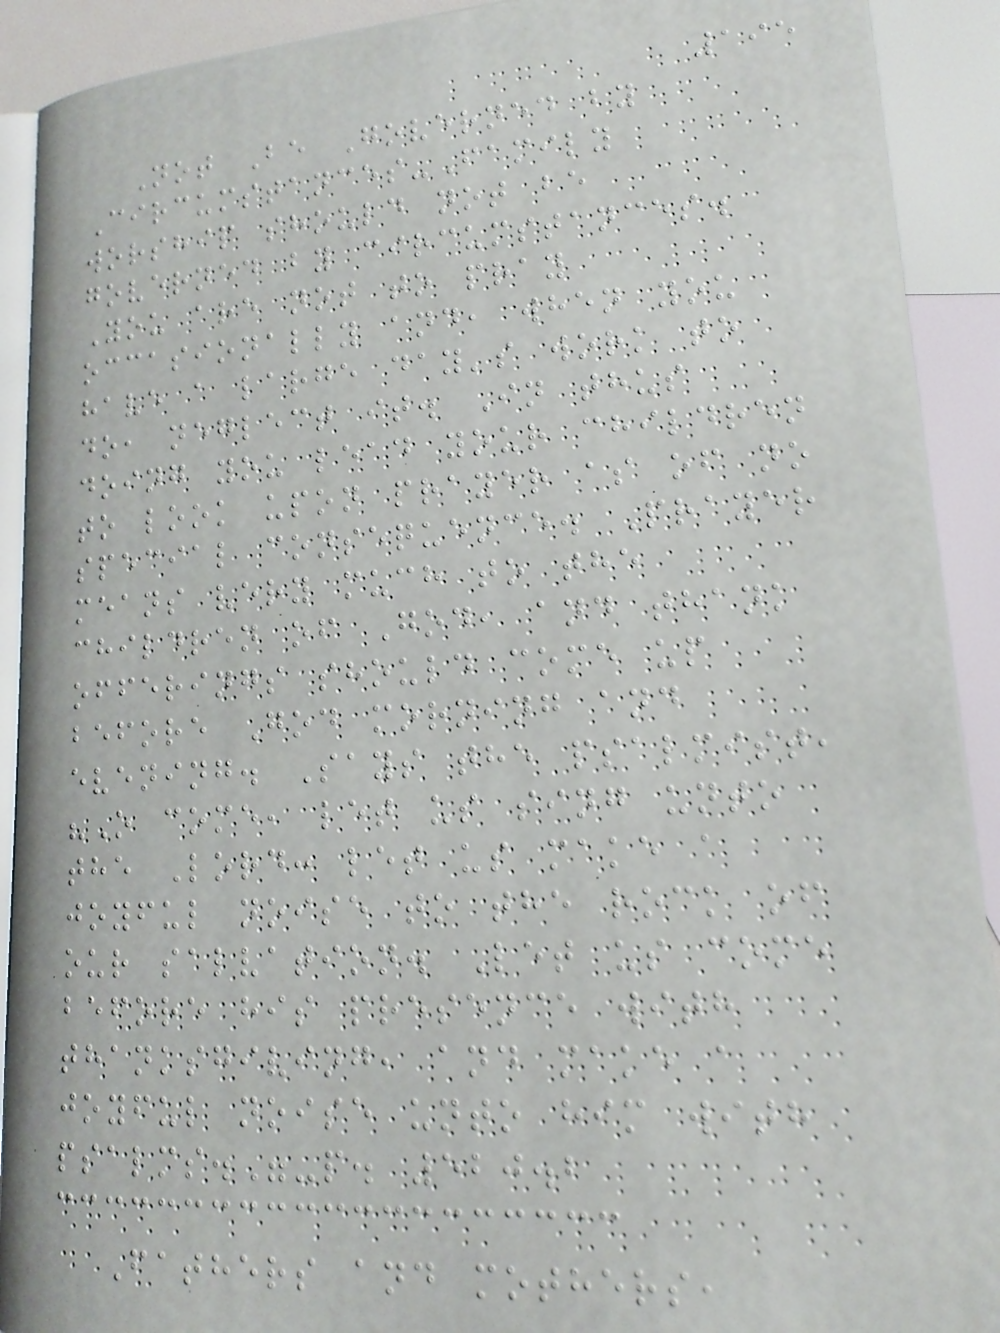195
Not Be Governed by
Circumstances-Family
worship should not be
governed by circumstances.
You are not to pray
occasionally and, when you
have a large day's work to
do, neglect it. In thus
doing you lead your children
to look upon prayer as of no
special consequence. Prayer
means very much to the
children of God, and thank
offerings should come up
before God morning and
evening. Says the psalmist,
"O come, let us sing unto
the Lord: let us make a
joyful noise to the rock of
our salvation. Let us come
before his presence with
thanksgiving, and make a
joyful noise unto him with
psalms."-p. 520.2
Fathers and mothers,
